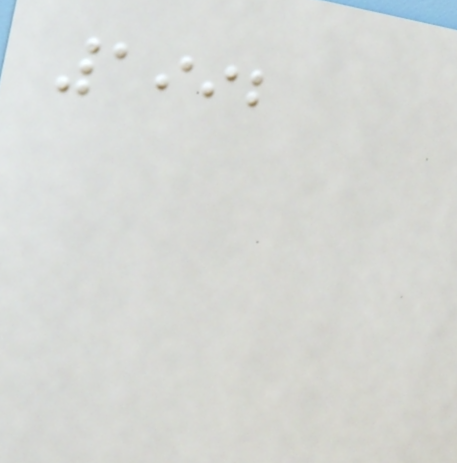1992
